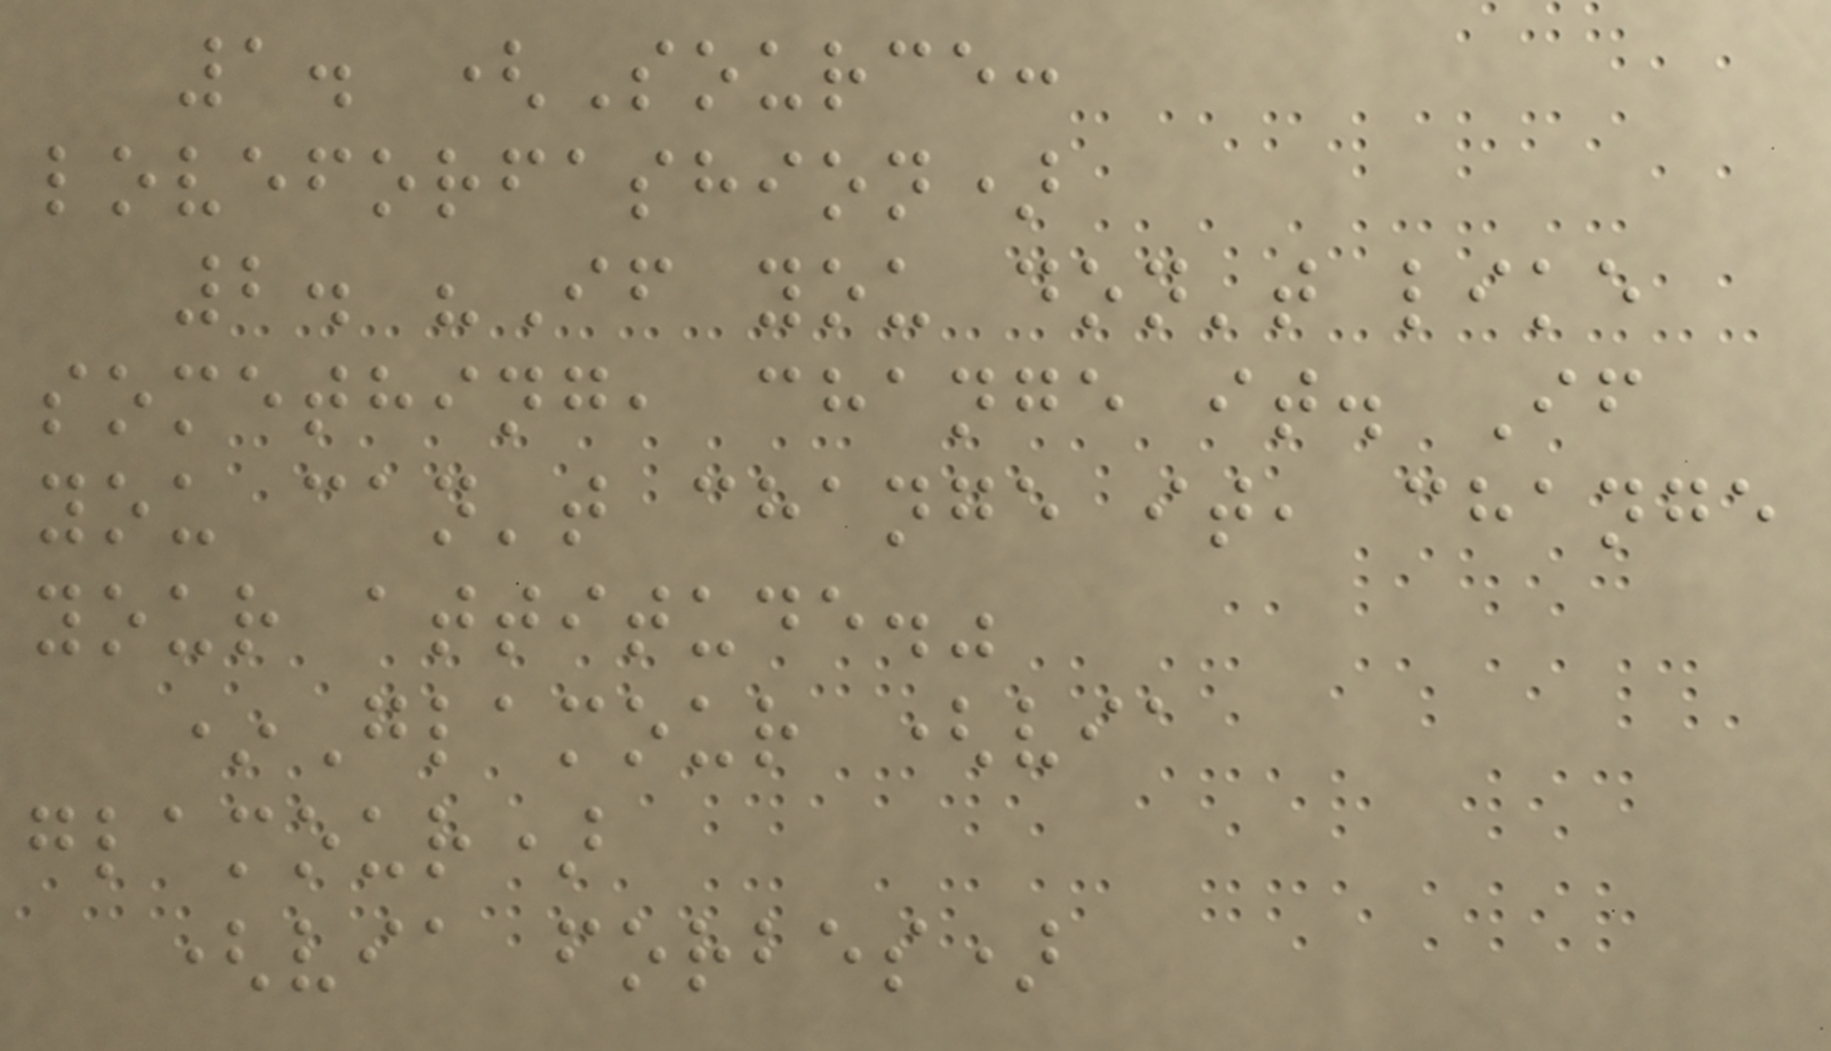1. (Source:
loveforfashion)
2. "If you don't like
something, change it. If
you can't change it, change
your attitude."
*Glamour (via
glamour)
(via forbes)
